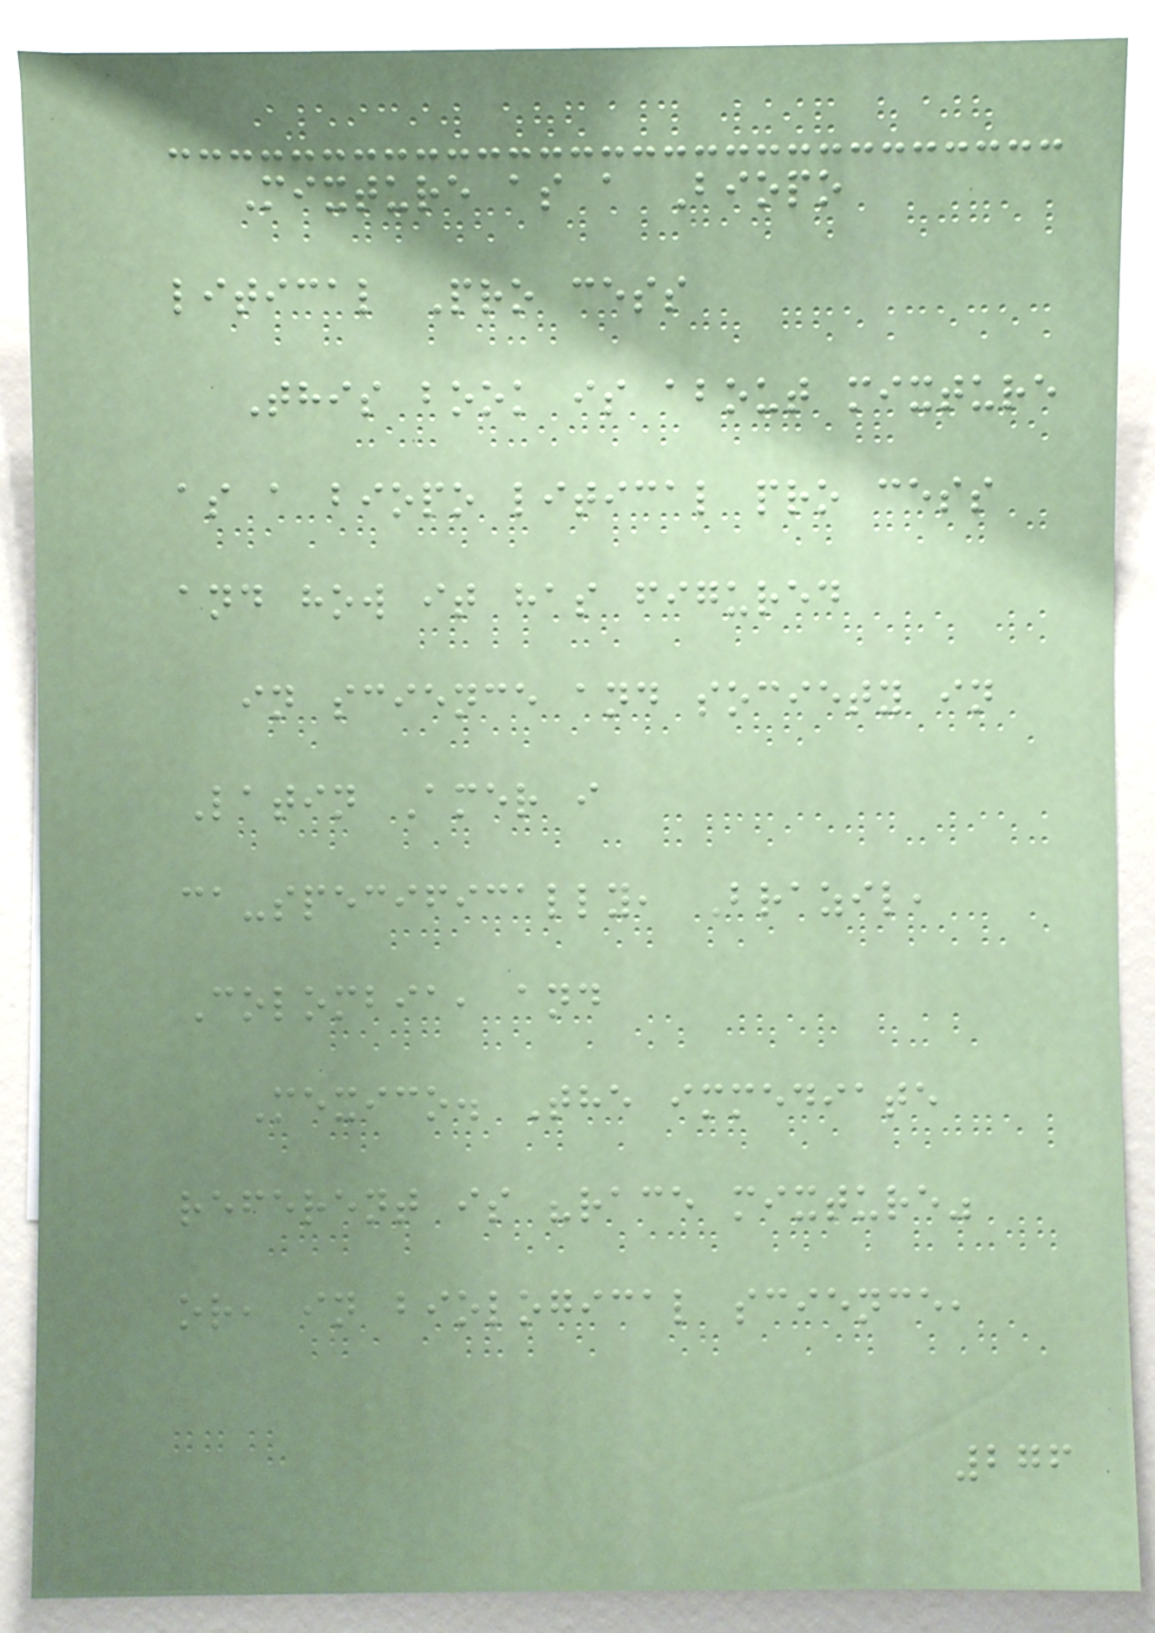Mixture as a Biopo
litical Pro cess
This book is about mixture
as a biopo litical pro cess
and how it has figured
in science and society in
Latin Amer i
ca-specifically, Brazil,
Colombia, and
Mexico. The immediate
referent is "race mixture"
or, in biological science,
276
